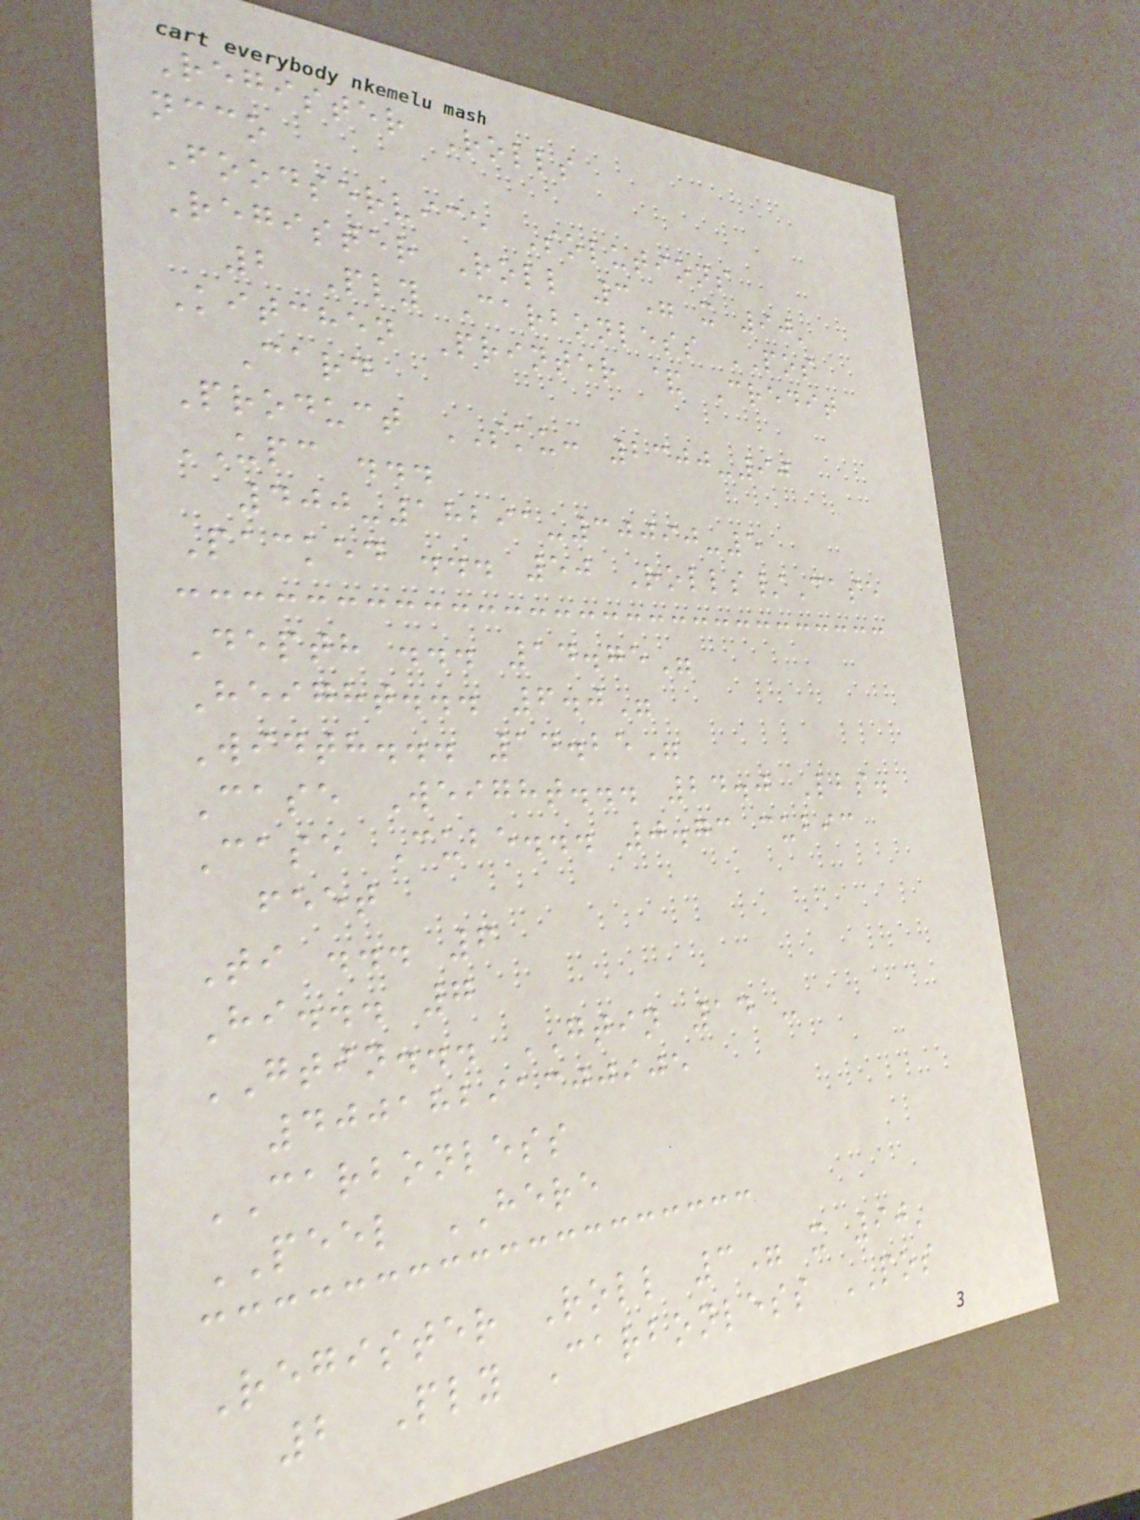Register Rolls
ncco
Foodservice Solutions
Register Roll 3" x 90'
2 Ply Carbonless POS
Kitchen Printer & Credit
Card
Product SKU: 2300-90
UPC ...
400-18291-30090-5
Packed ... 50 Rolls/Case
Depth ... 14.75"
Height... 6.0"
Width... 14.25"
Case Weight... 24.0 Lbs.
Case Cube... 0.73 cubic
feet
Ti ... 6
Hi... 7
GTIN... GTIN 14 -
40018291300905
CARBONLESS
PEEL HERE
Register Roll 3" x 90'
2 Ply Carbonless POS
